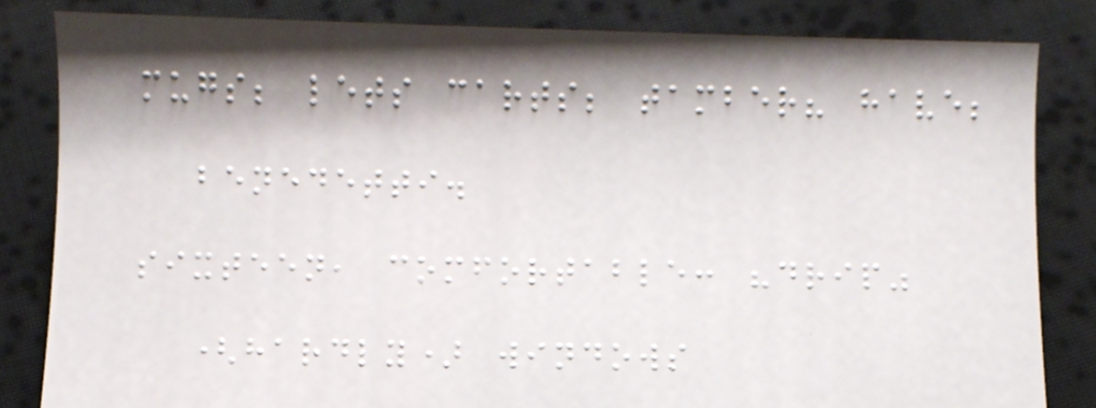mugs; lets carts; tamber? have;
benedetti.
sixteen, comfortable: "drip"
(hardly) windows
